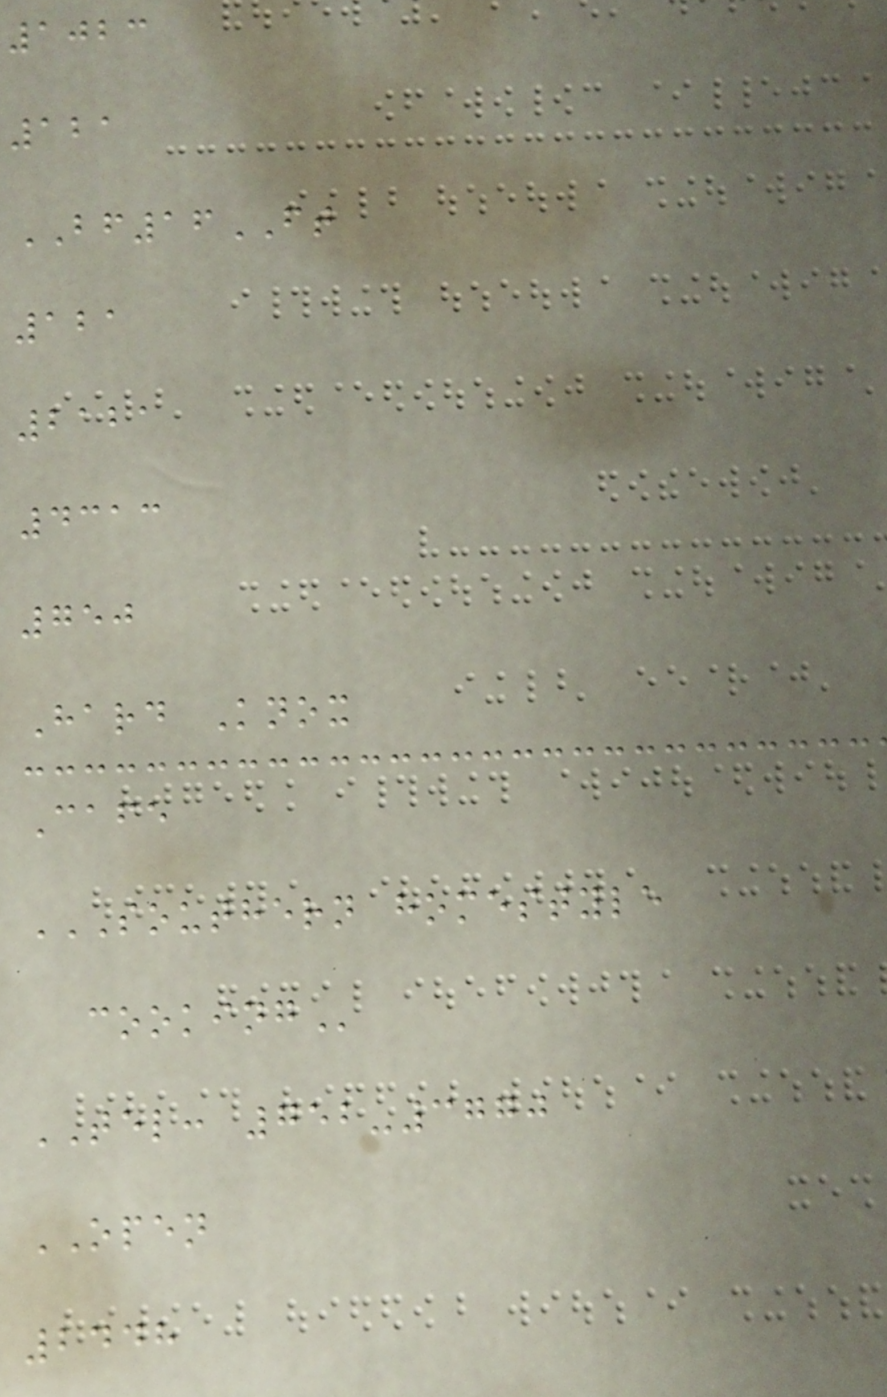1023
121
BF16FT
121
2121
4313
750
Hard Knox
Cafe
SOUTHERN HOMESTYLE
COOKING
TEL: 752-3770
OPEN
2448
